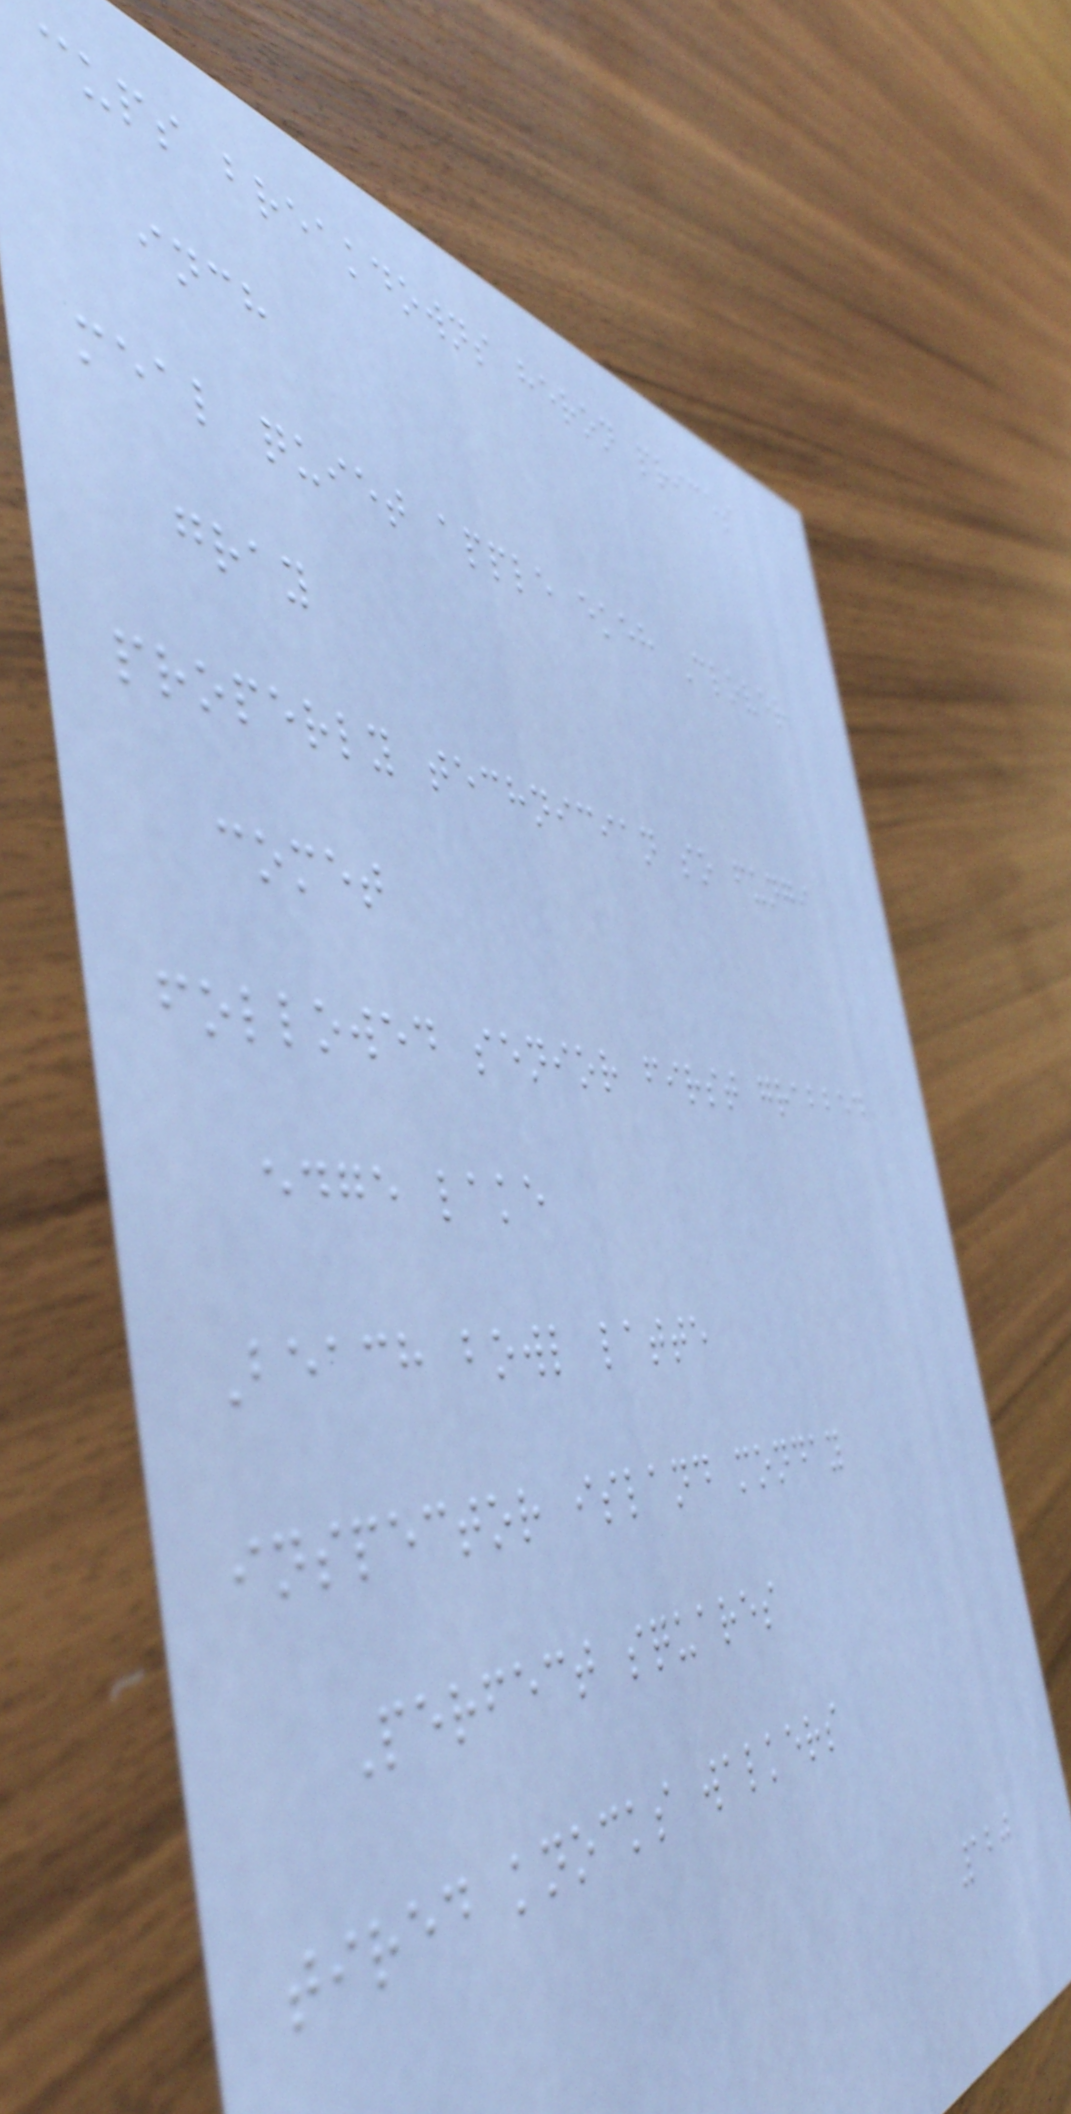cups breakdowns heron prices
inch
meal quiet apple ekeh Clover
gray
properly technician so fungi
comet
followed senior first grabbed
edge lake
Beach bowl latte
inspector island monday
Perfect squares
tired knocks walkers
120
